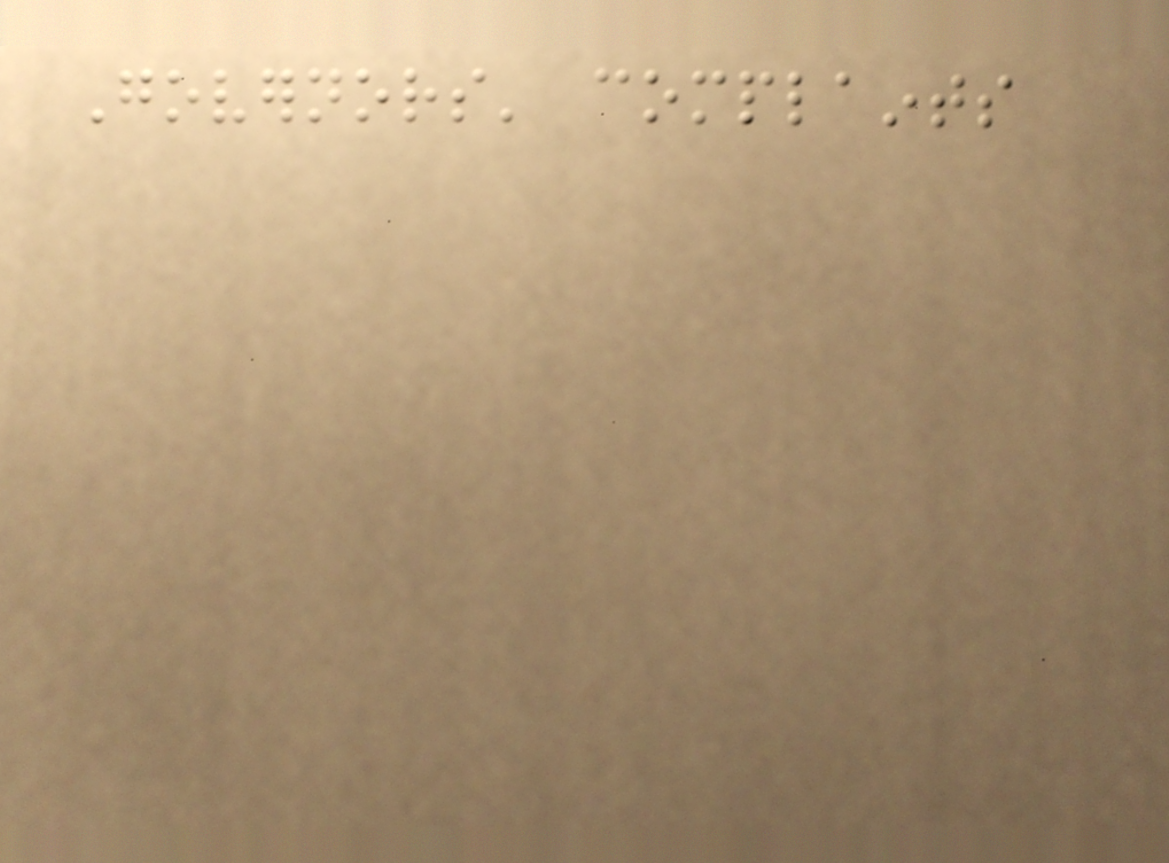Governors' complaints
